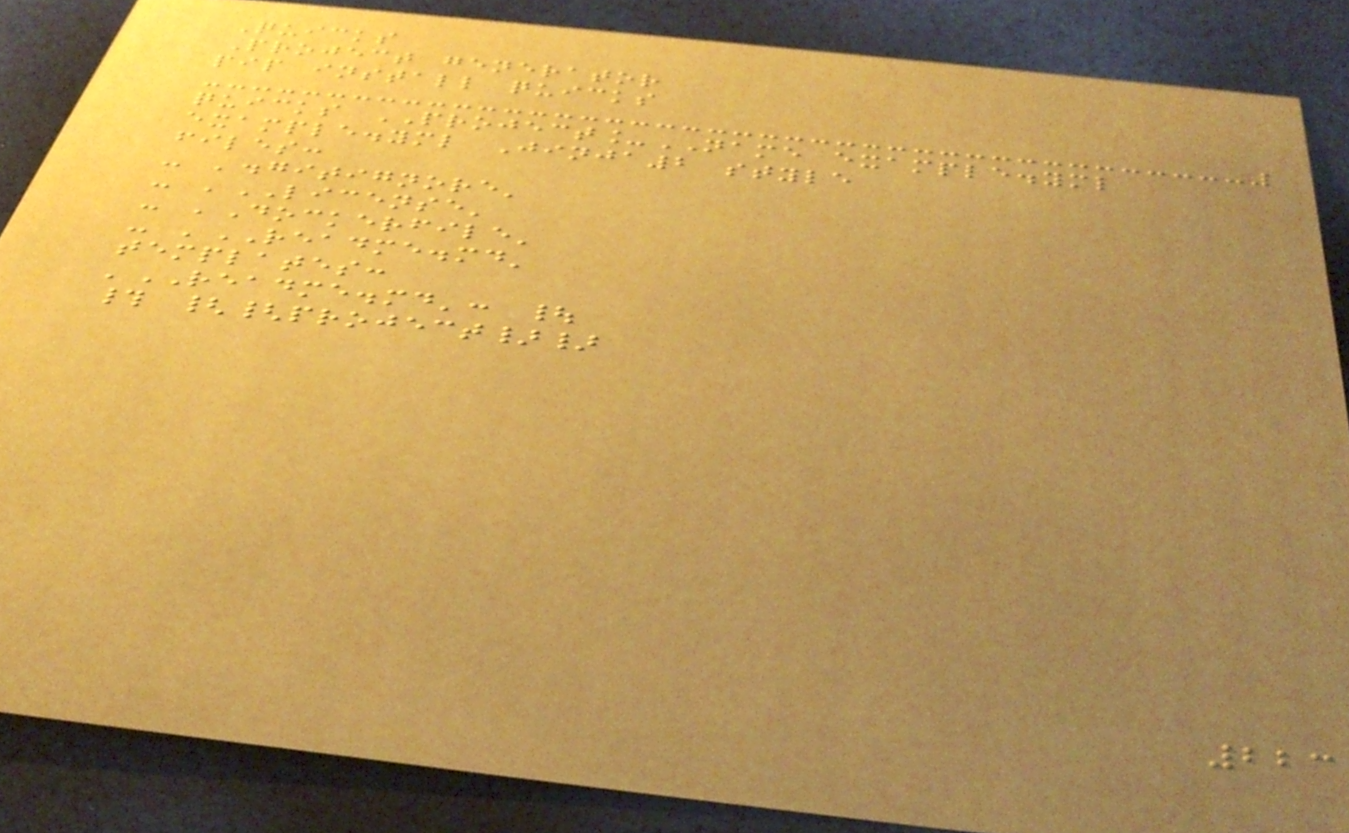Quicks
Project generator
pip install quicks
quicks PROJECT_NAME example.yml
example.yml Jinja2 style
files:
- '.gitignore'
- 'LICENSE'
- 'Dockerfile'
- 'README.md'
templates:
'README.md': |
# {{project}}
223
